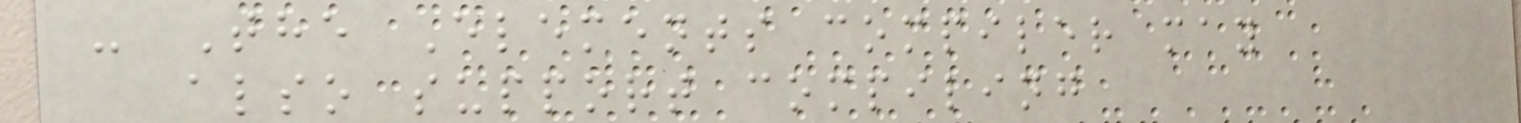- The Elements compiler may
also support compiling
